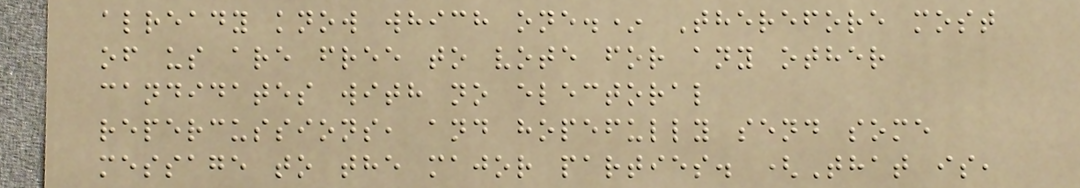already know which one.* Therefore most
of us are free to vote for any other
candidates with no electoral
repercussions, and hopefully send some
message to the major parties. (That is,
